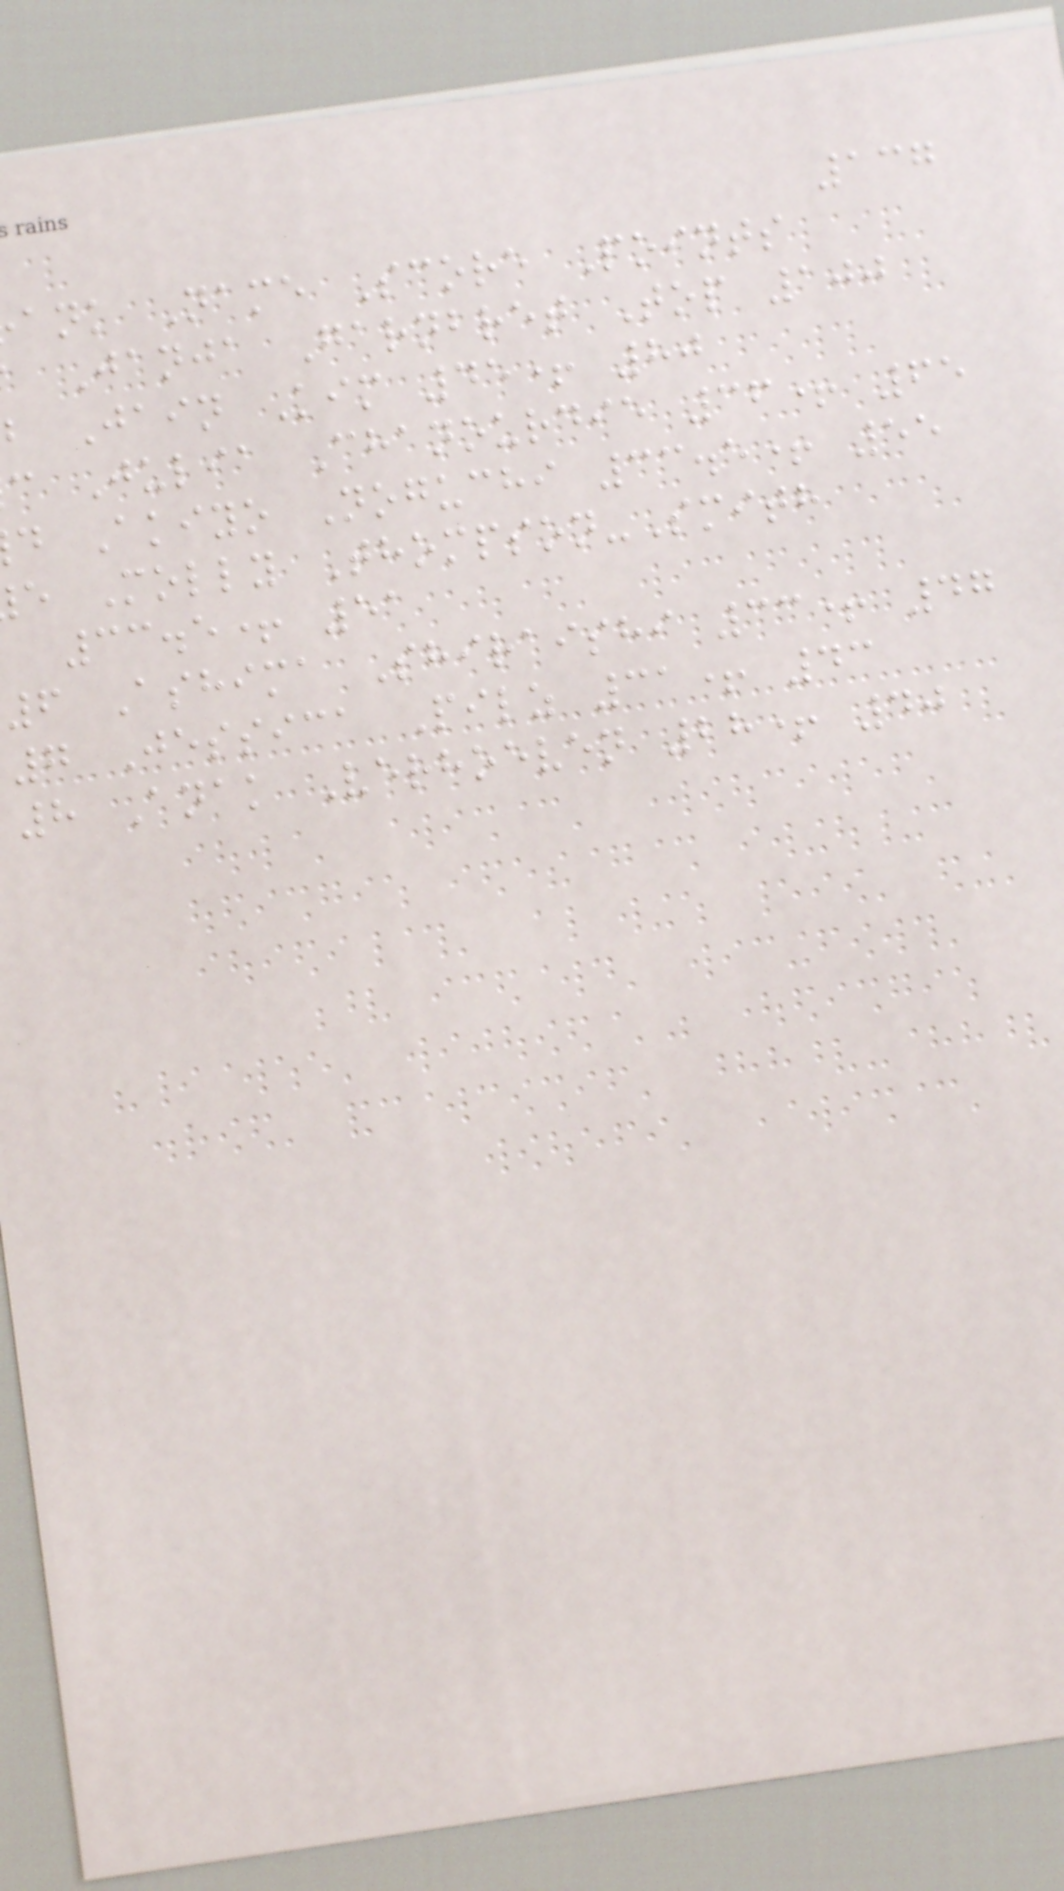137
ank Name Score Points
Janja Garnbret Top 100
b Jain Kim 45+ 80
c Julia Chanourdie 36+ 65
d Akiyo Noguchi 33.5+ 55
e Molly Thompson-Smith
33.5+ 51
6 Ashima Shiraishi 33+ 47
7 Jessica Pilz 31+ 43
8 Anak Verhoeven 28+ 40
